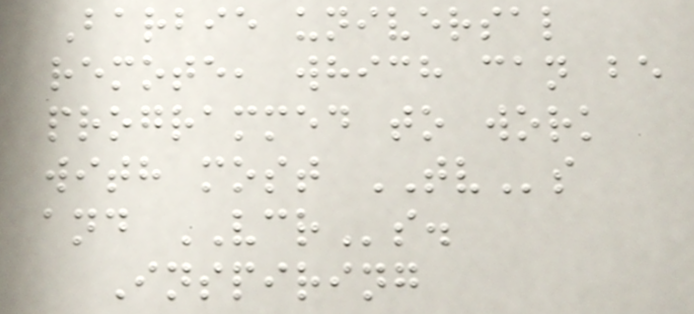Barbie universal
remote, which can be
programmed to work
with most TVs
and VCRs.
Inspiring
